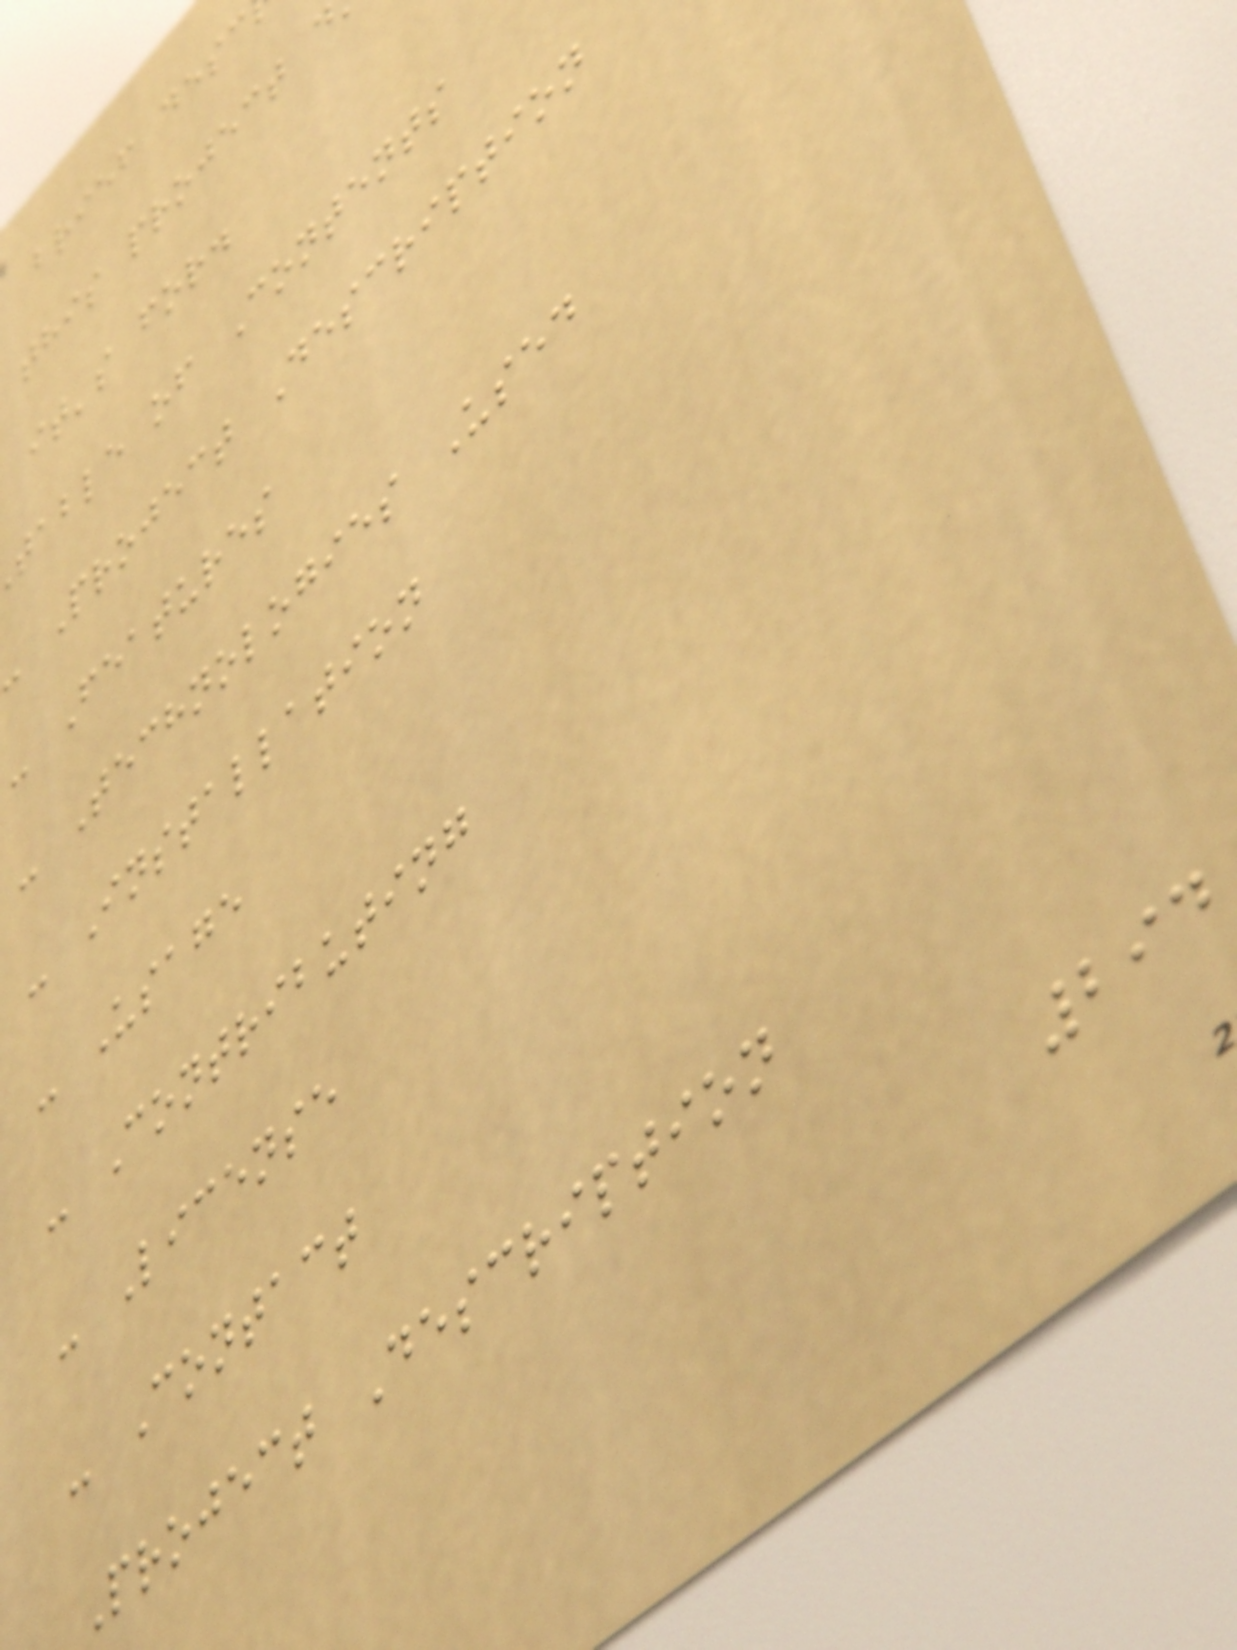brief desc
this project d
it's for.
table of Contents
Project Description
- Features
- Technologies Used
- Installation
- Usage
- Contributing
- License
- Contact
Project Description
294
